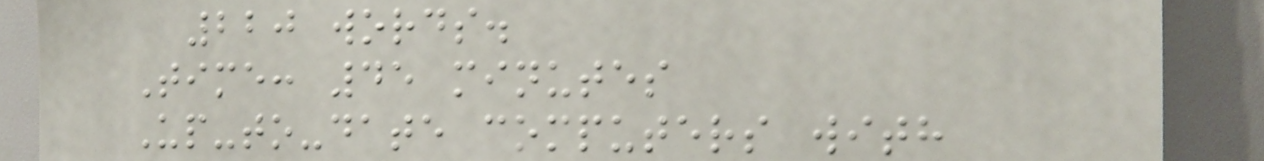220 words.
Time: 45 minutes
Up-to-date computers with
